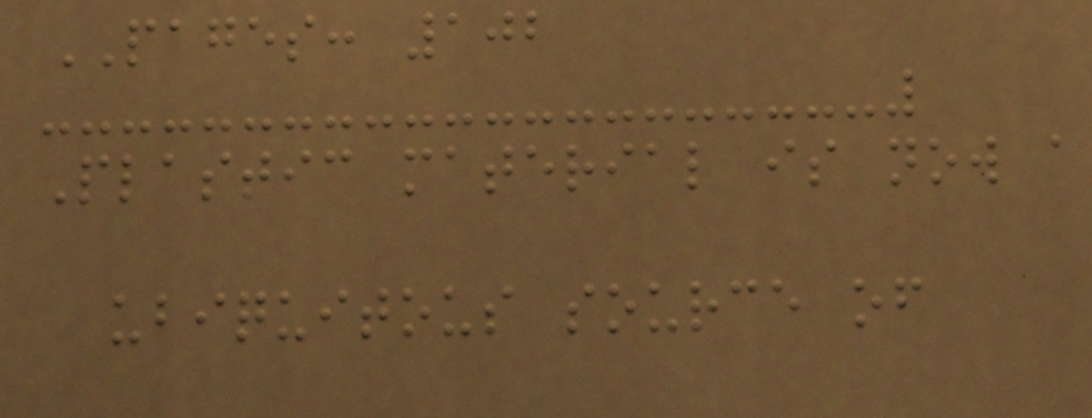PAGES: 102
Plastic material is now a
ubiquitous source of
